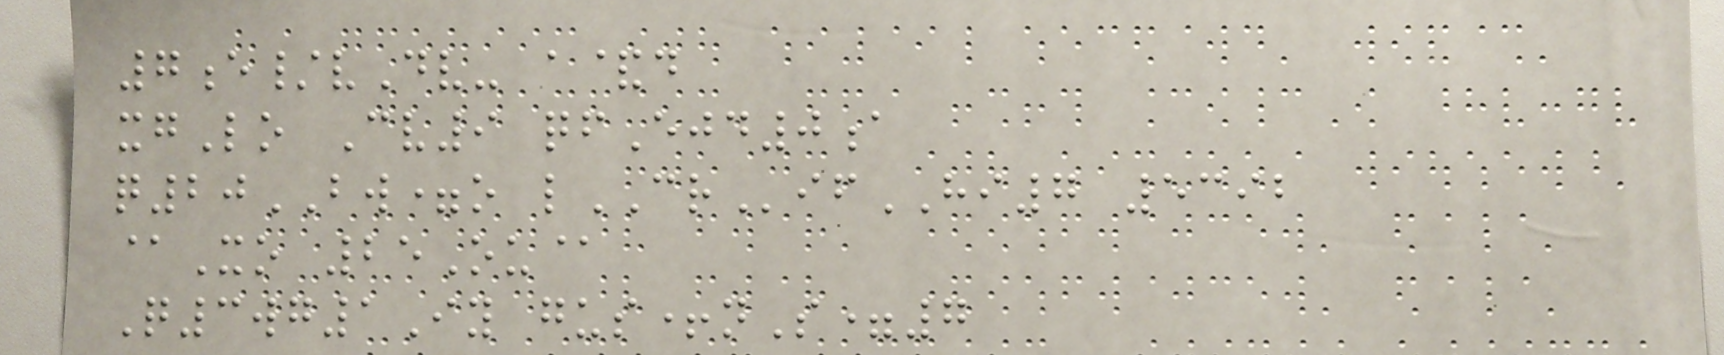7e/vDv- a&d
xgLo Cv9 qfEjd0a
q20BW=o lCRifHI7 5392
@Xo 25Ou@
Q3wg1Iy gus+nS=7
